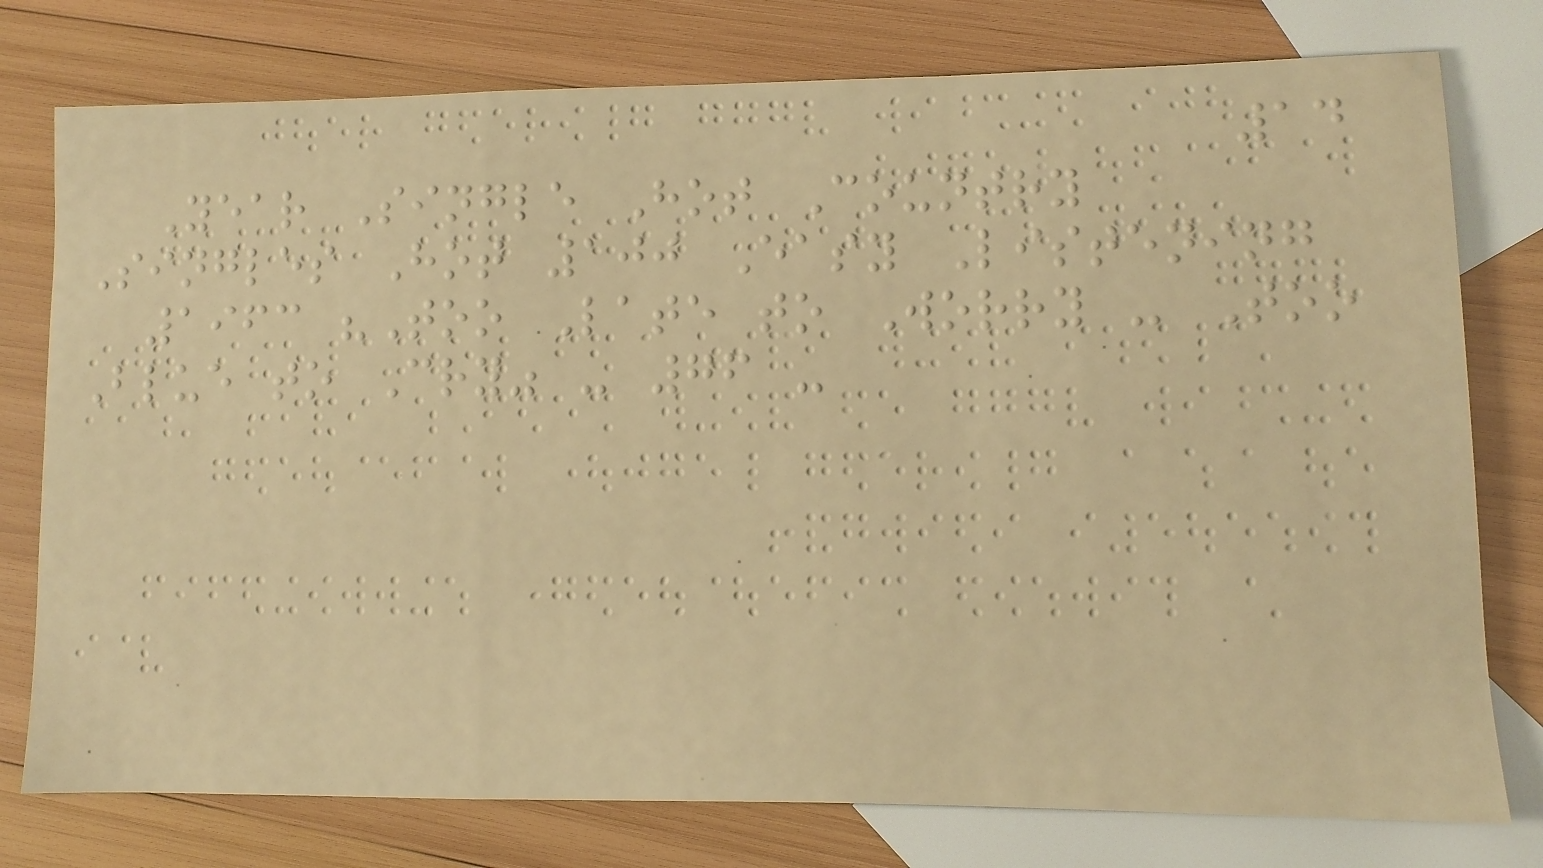14
Year Single Hot Country
Singles Hot 100 Easy Listening
1963 "Too Late to Worry - Too
Blue to Cry" - 76 -
